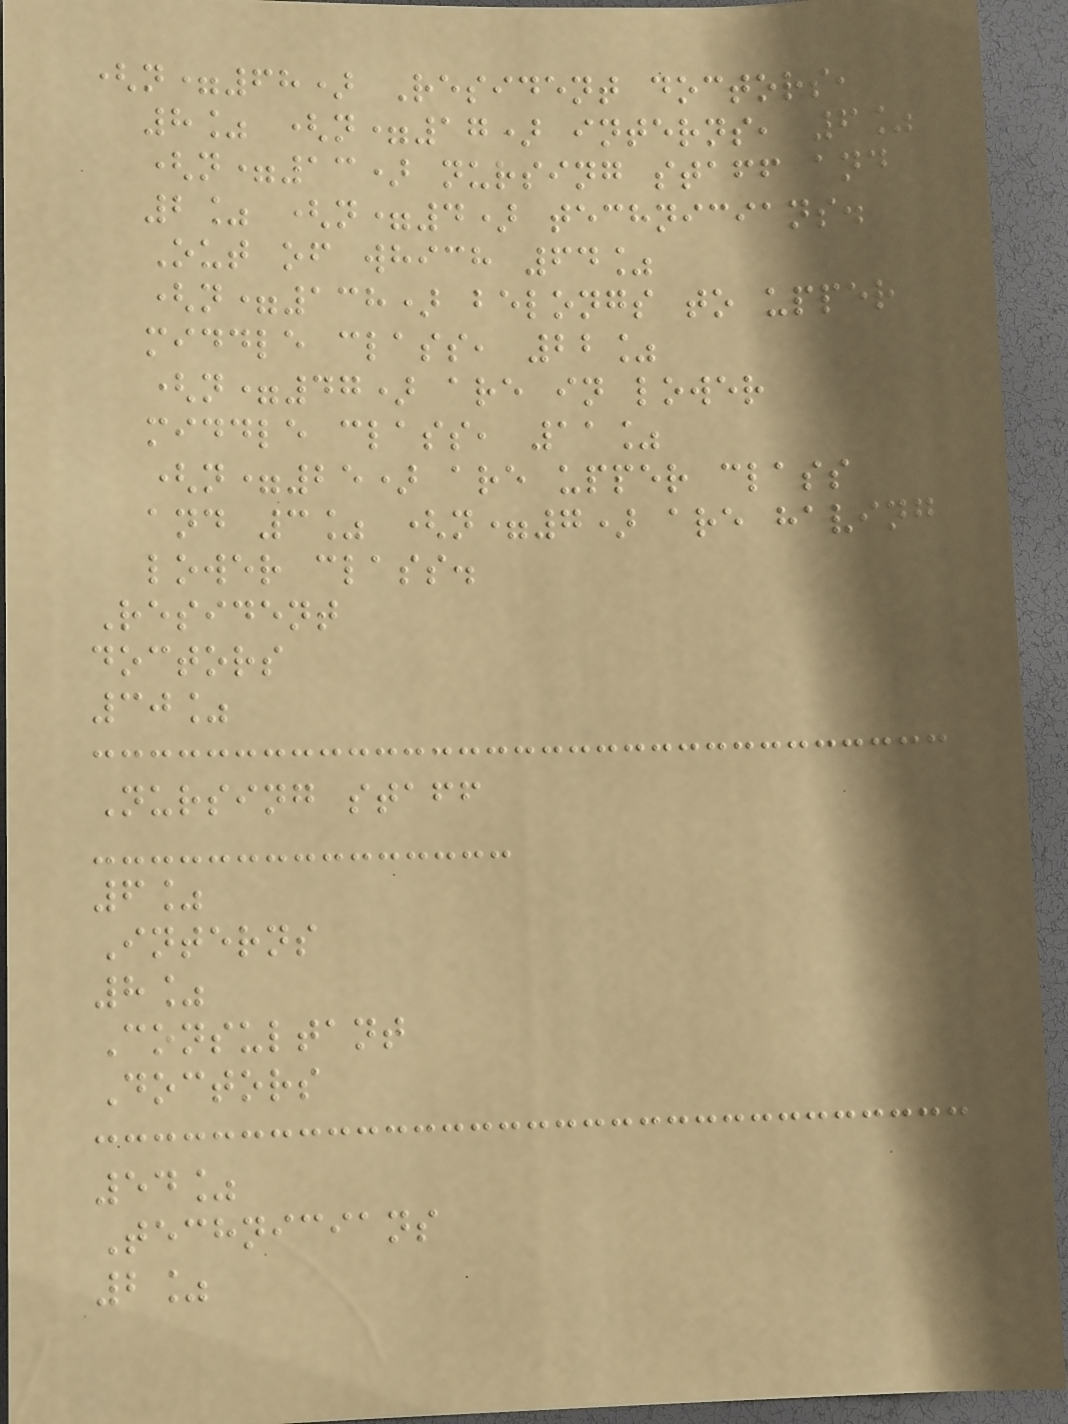(n=68) Resident doctors,
8% (n=17) interns, 6%
(n=13) nursing staff and
2% (n=4) technicians.
Out of which 64%
(n=138) belongs to upper
middle class, 22%
(n=47) are in lower
middle class, 11%
(n=25) are upper class
and 3% (n=7) are having
lower class.
Resident
doctors
30%
Nursing staff
6%
Interns
8%
Consultant
Doctors
54%
Technicians
2%
